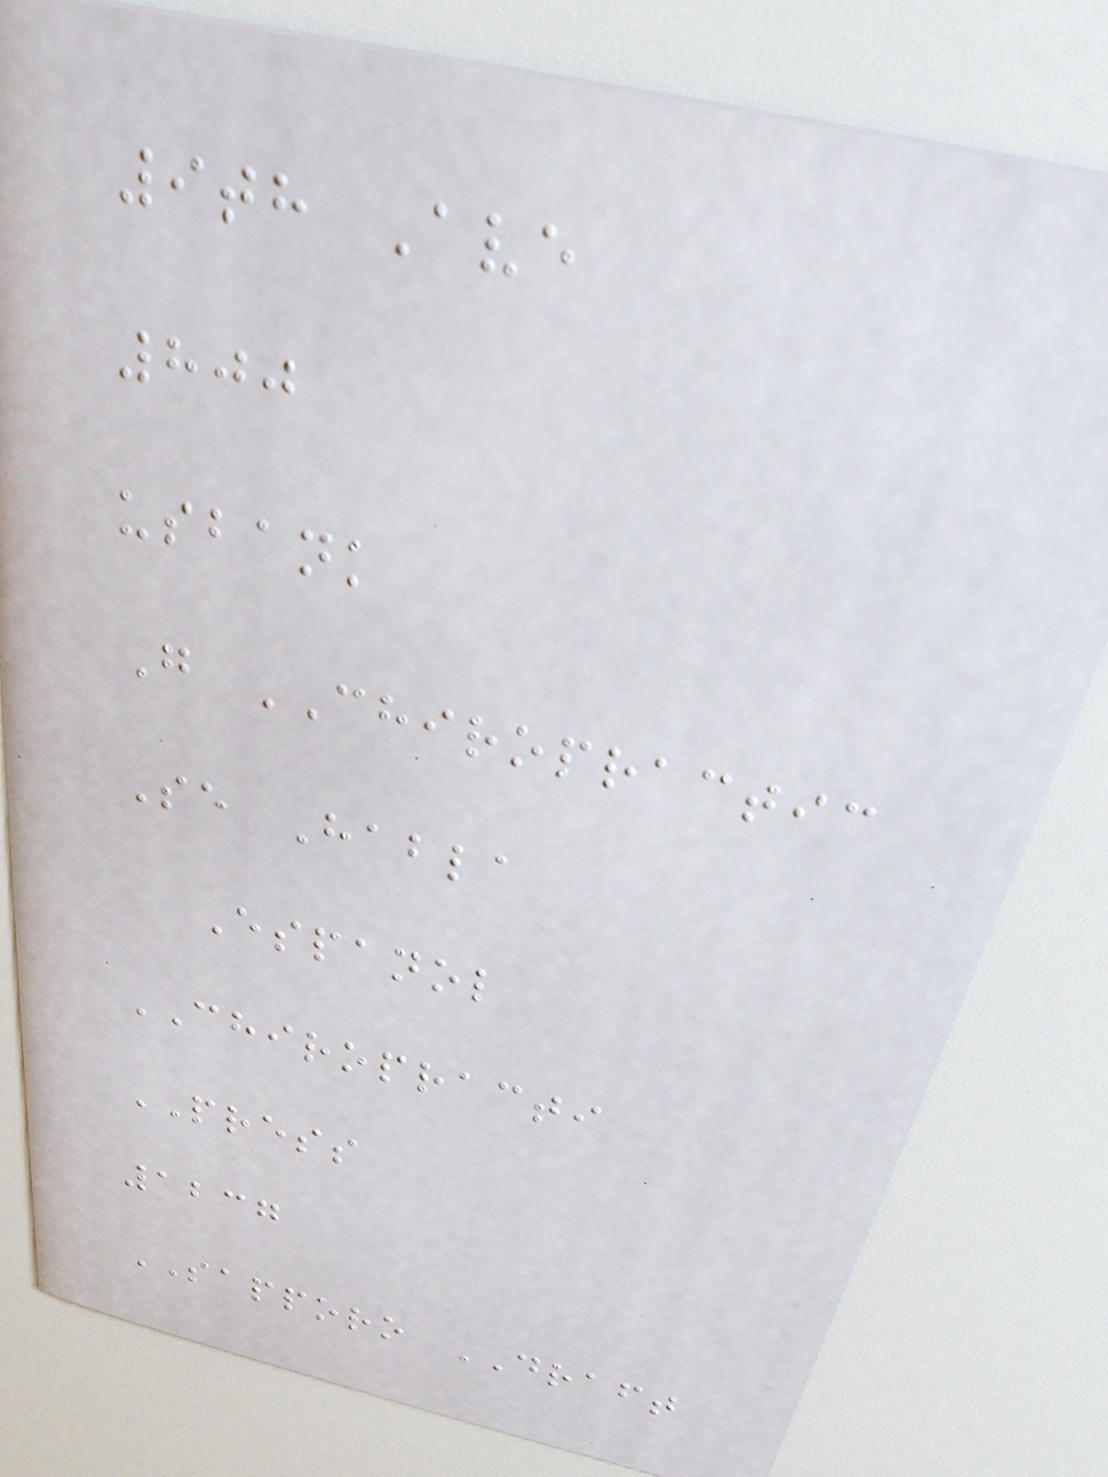9th Ave
800
usbank
G CHIROPRACTIC
Se Habla
Espanol
CHIROPRACTI
PRESS
1237
SAPPORO DRAFT
